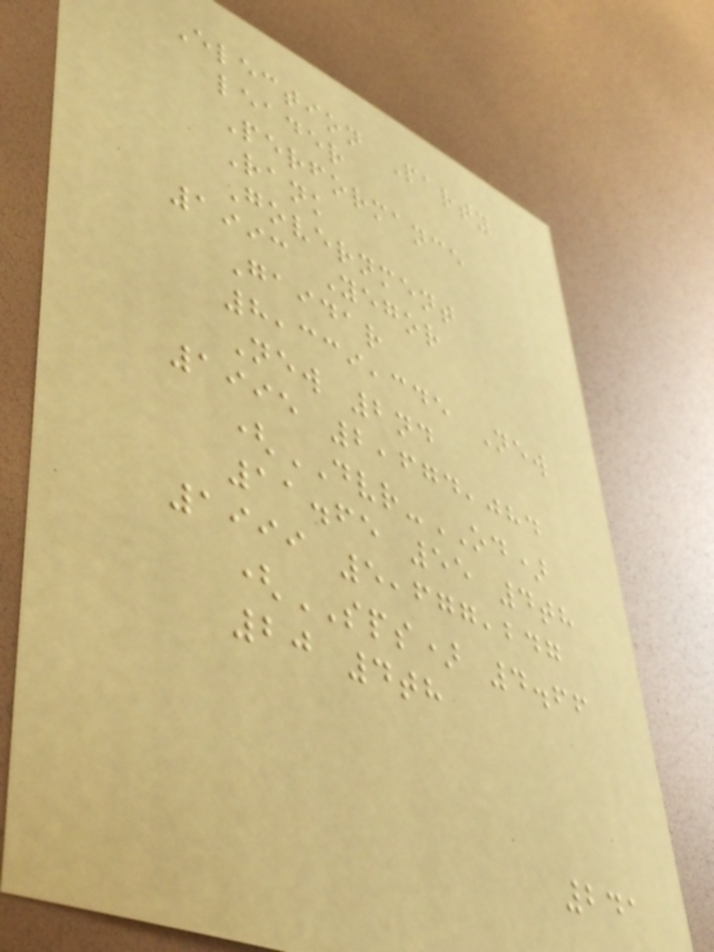Election Party
leader
Performance
Rank
Government
1993 Yegor
Gaidar
8,339,345 New
New 2nd
1995 2,674,084
(DVR-OD)
11.65 55 4th
1999 5,677,247
(SPS) 4.66
20 4th
241
